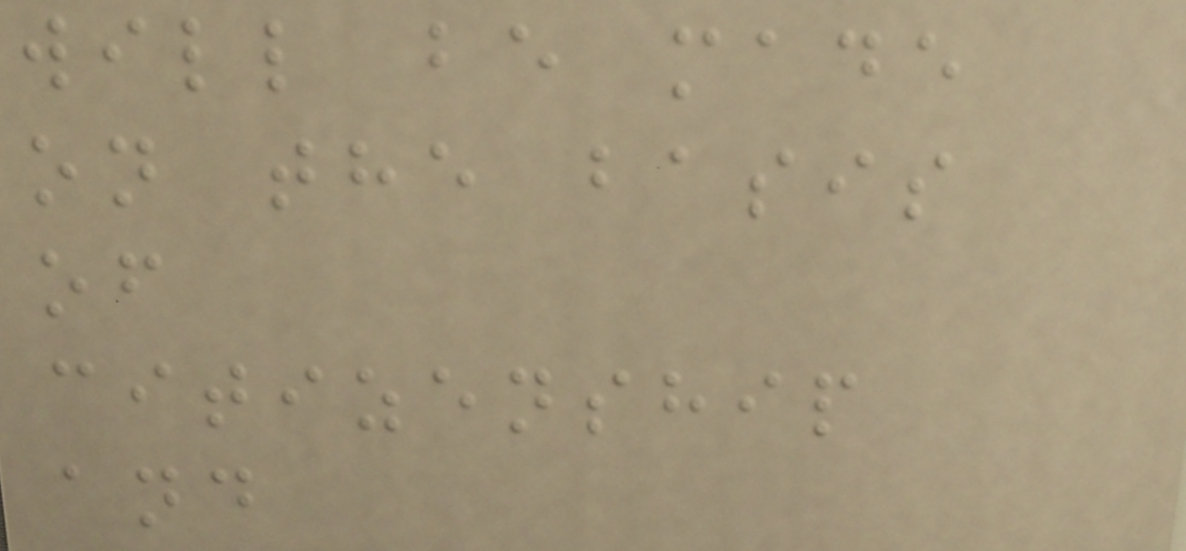will be made
on the basis
of
citizenship
and
